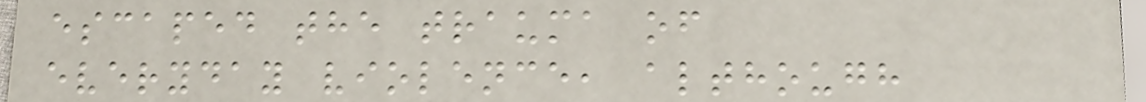escaped the trauma of
everyday violence, although
